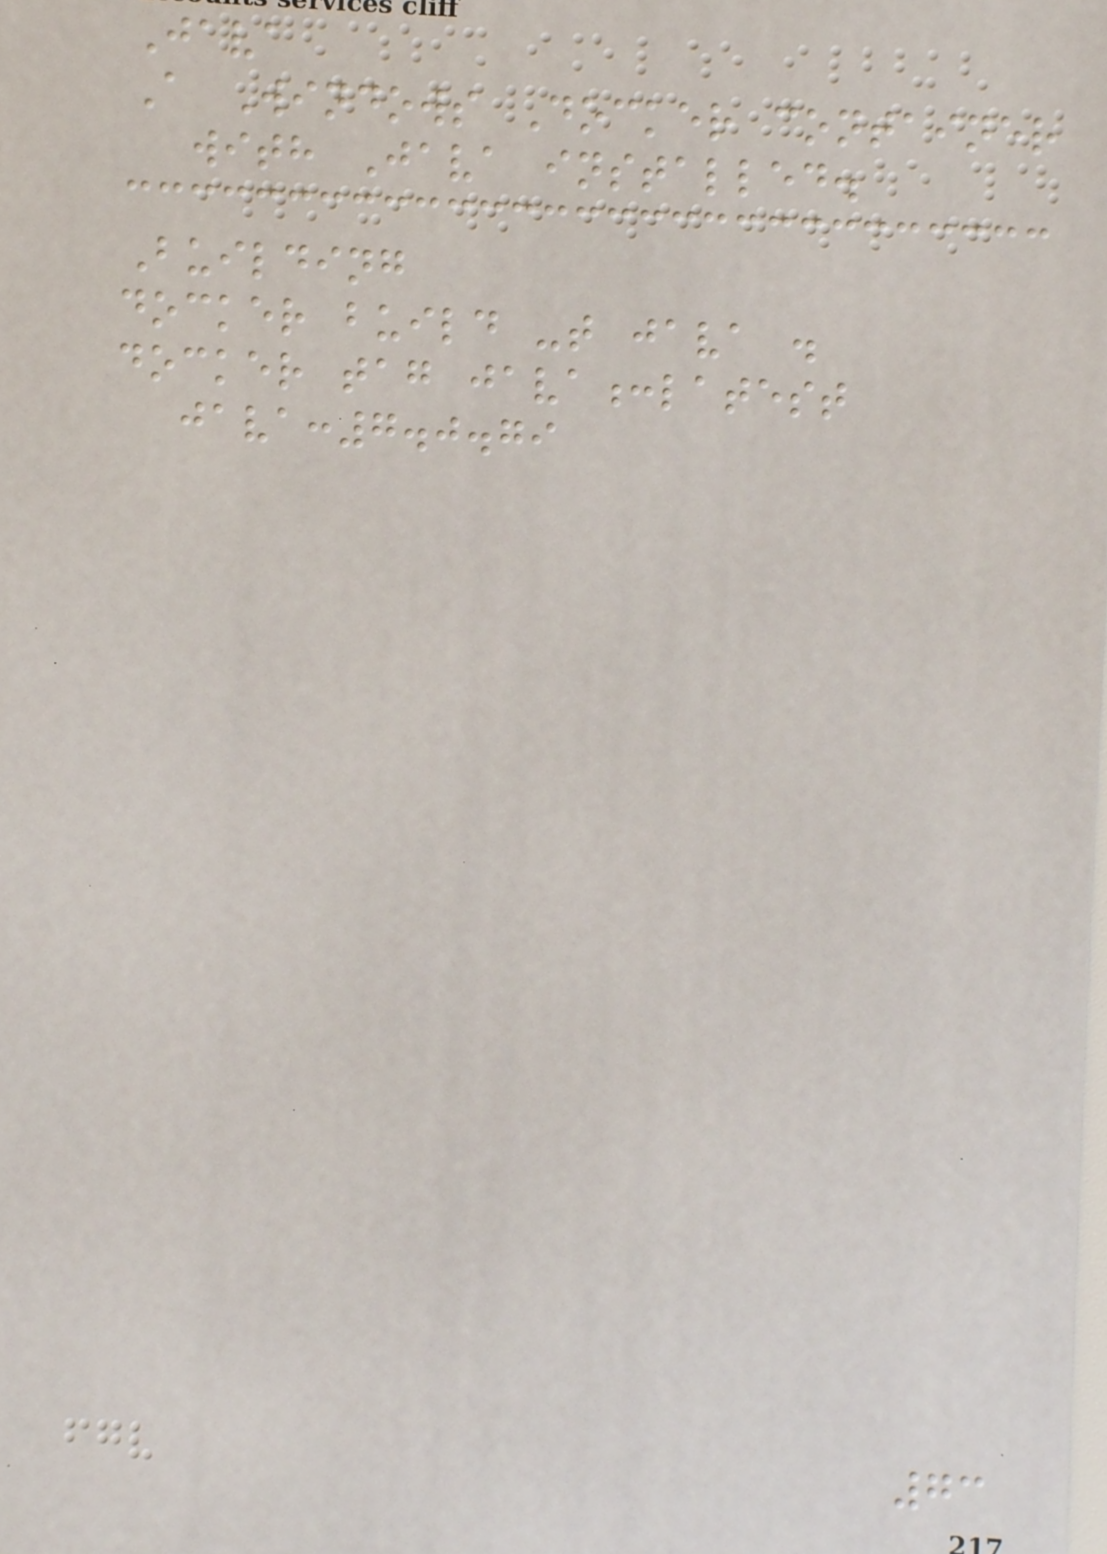Java
A Windows Docker container
with Java installed.
Building
docker build -t java .
docker tag java:latest
java:7.0.79
73
